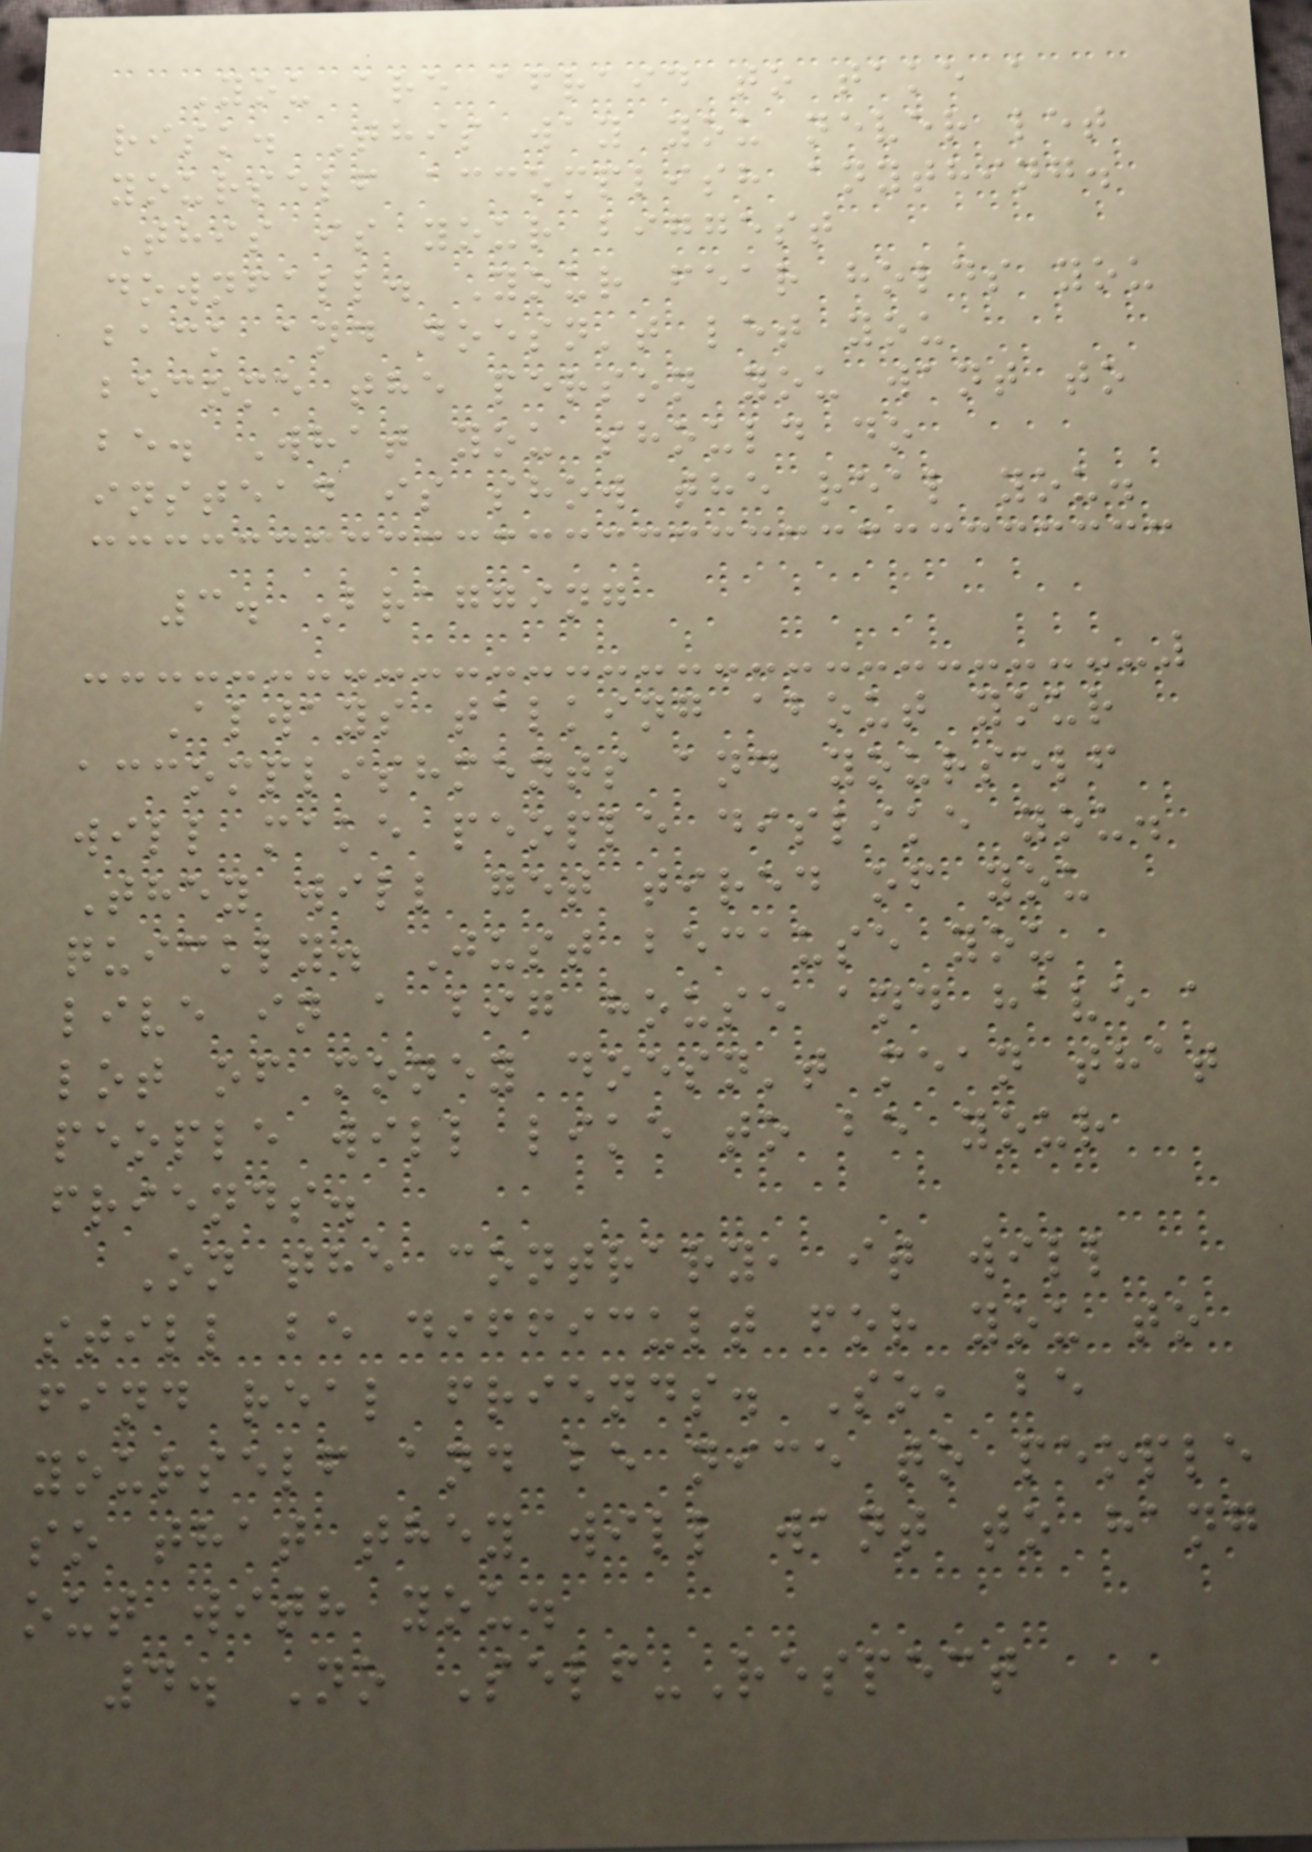You are afraid to take a
risk. This way you never let
yourself accomplish anything.
This is your biggest
downfall. Your fear holds you
back and doesn't let you
become the person you want to
be. What you should do
instead is show the real you.
3. Bragging
Always talking about your
accomplishments and yourself
will make people dislike you.
They will get tired of you
quickly. Just because you
live in a big house and have a
lot of money doesn't mean that
people will like to be your
friends.
On the contrary, it will
still be difficult for you to
find real friends. So, be
yourself and be nice to people
so that they will want to hang
out with you.
4. No Self-Respect
